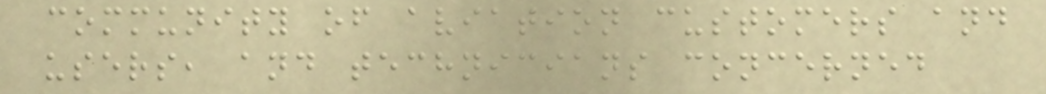community of aviation customers and
users, and technicians concerned
